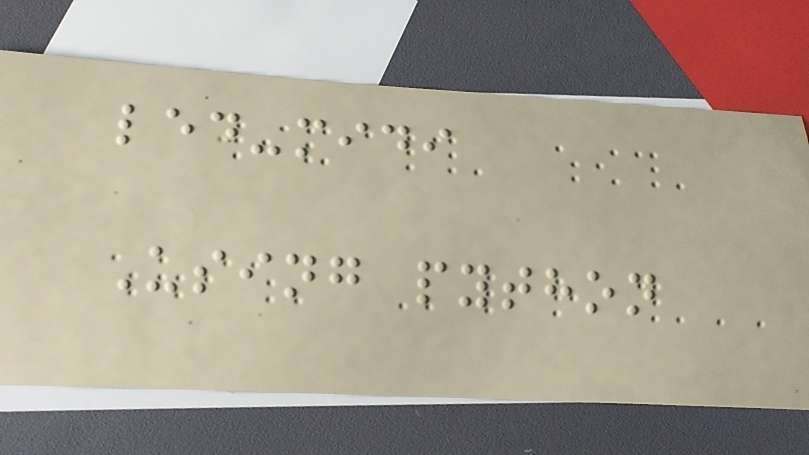led-midi
Using python
